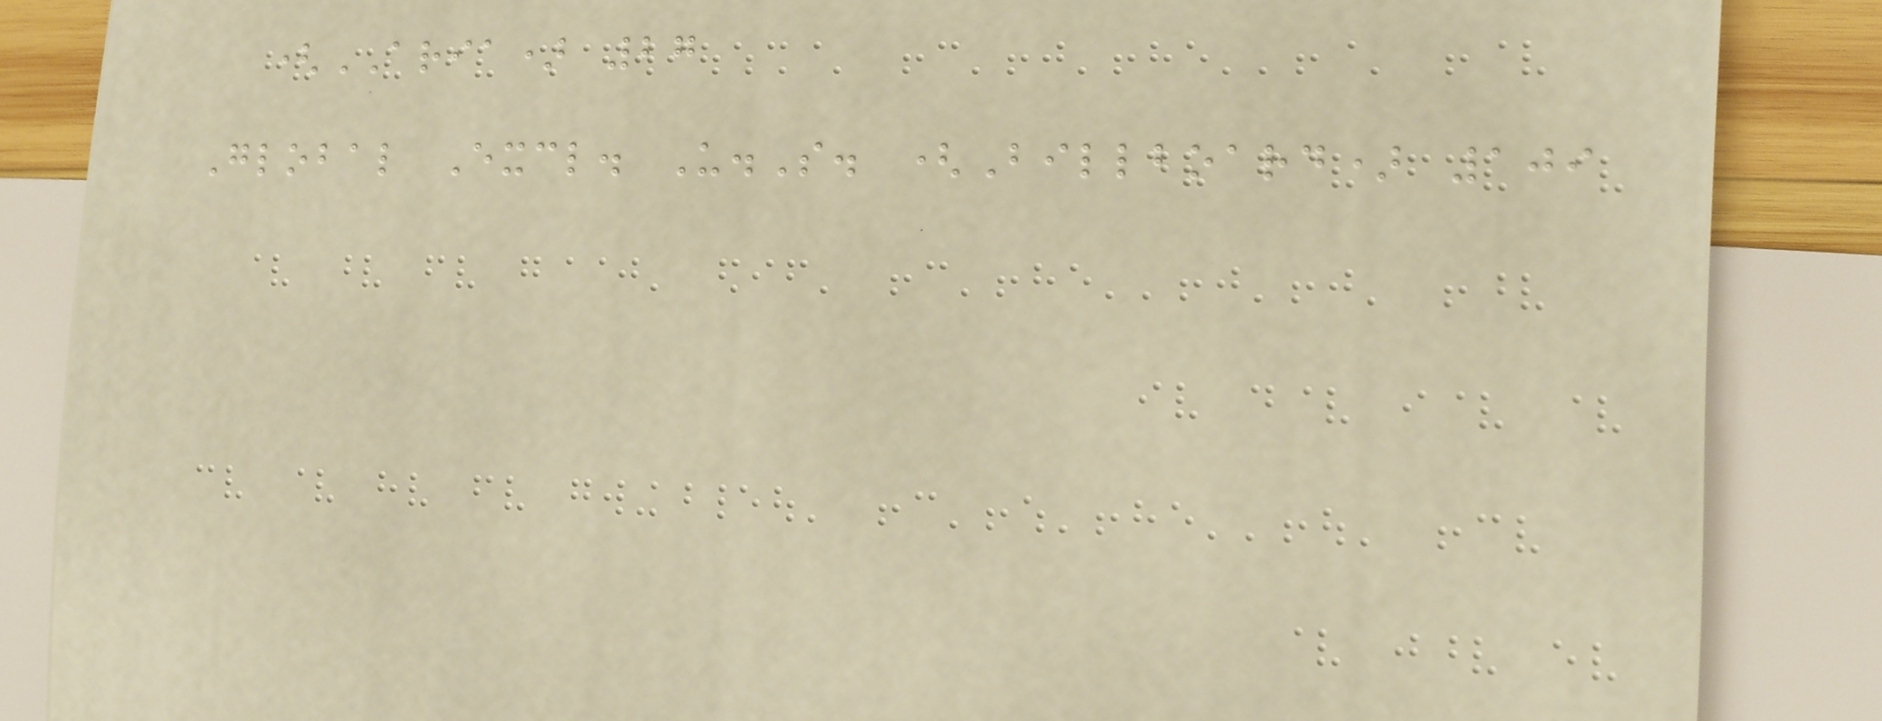(ARIA) 27
Global Excl. U.S. (Billboard) 109
